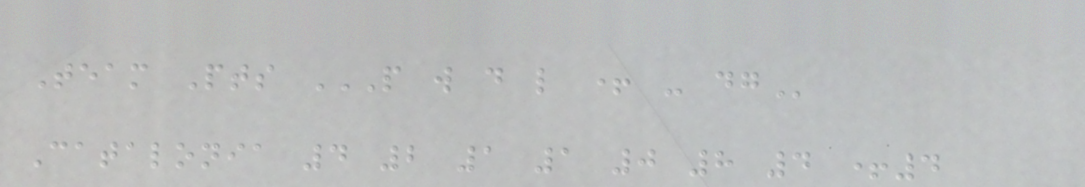Team Pts P W D L + - DG
Catalonia 4 2 1 1 0 8 4 +4
